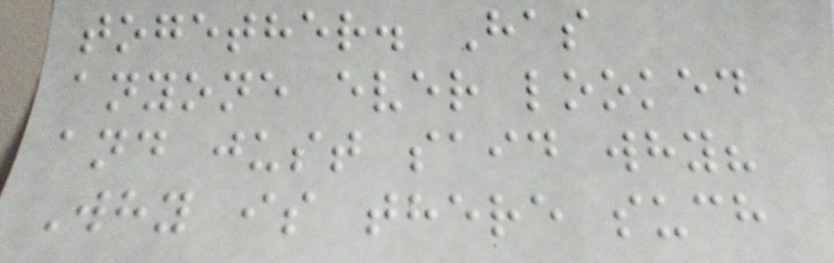together. Has
anyone ever looked
and just said why?
Why is there such
